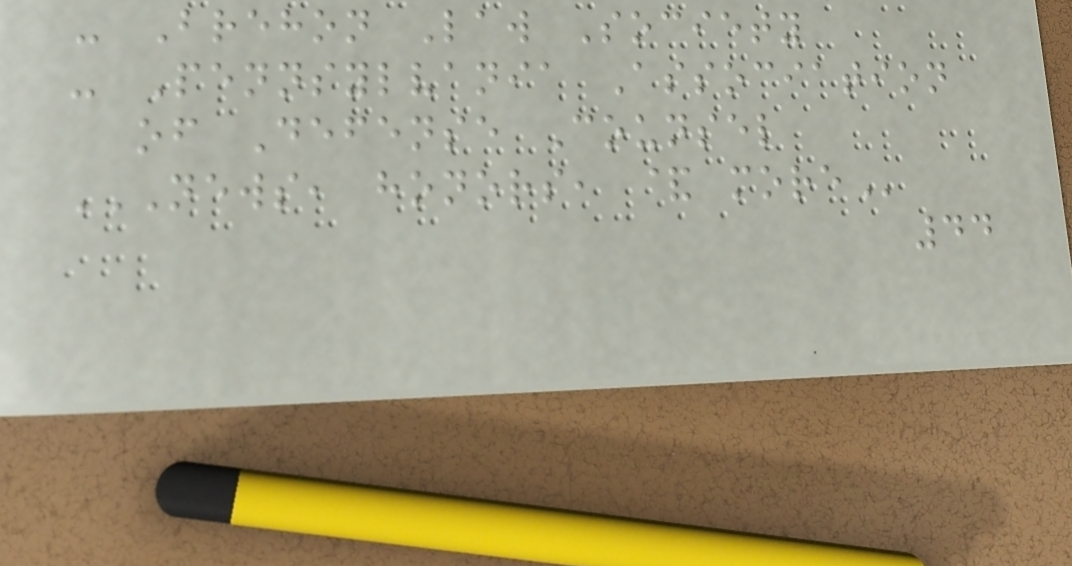- Brehon Law Society
- Pennsylvania Association
of Defense Counsel
NEWS, HONORS, & MORE
44
